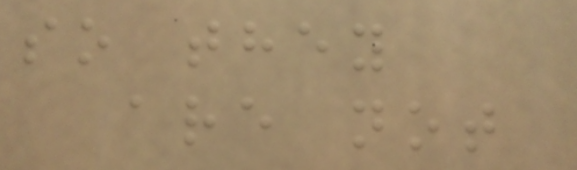so they
are not
